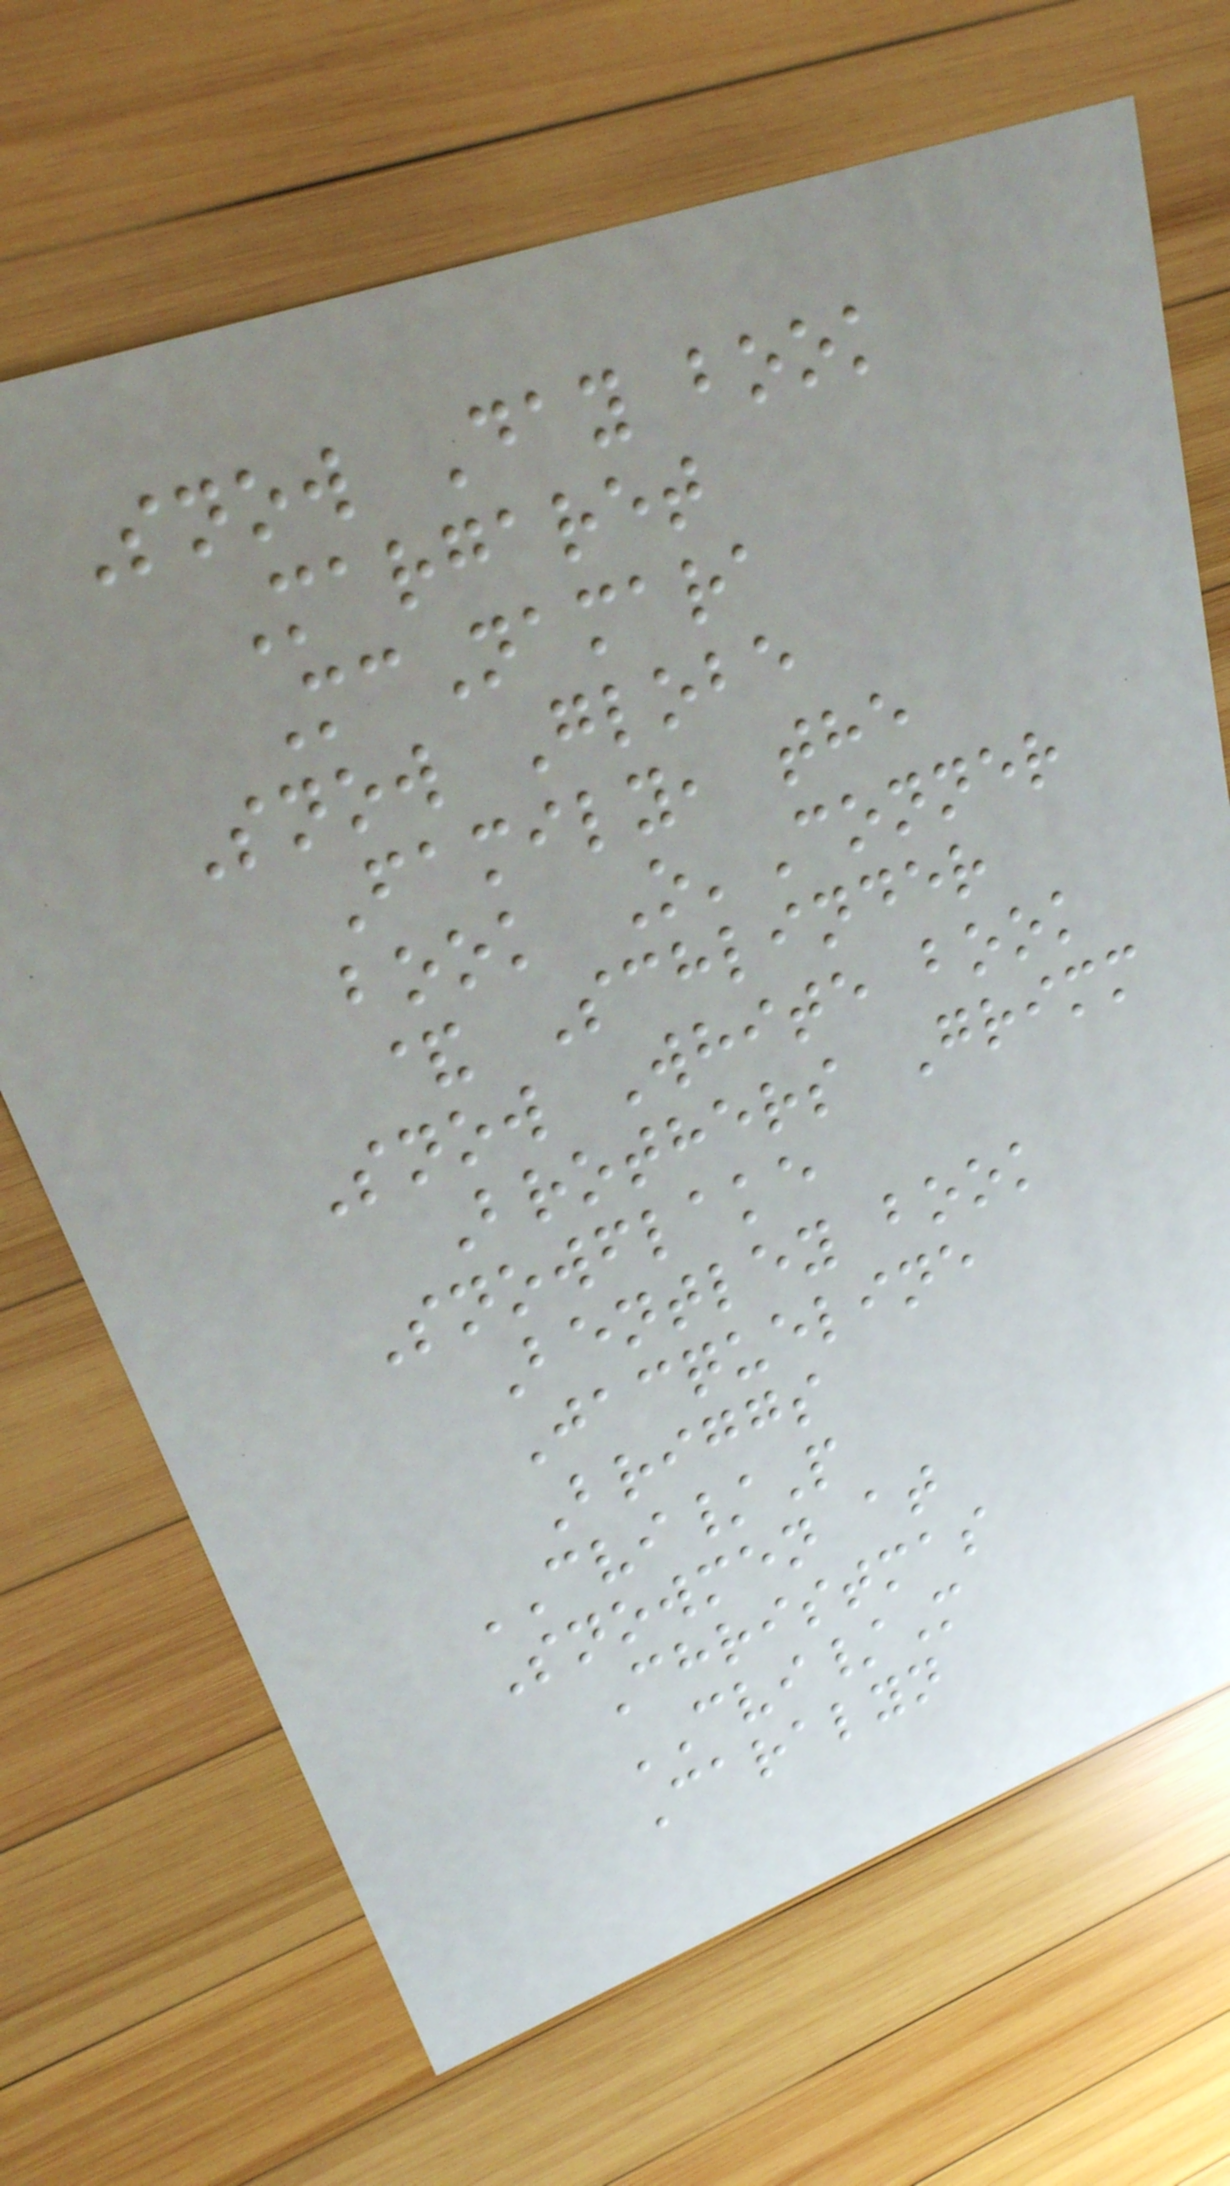Snow Day book
Margaret
McNamara
Snow Globe
Family, the
book O'Conner
& Schlinder
Snow White book
Brothers Grimm
Snowflake
Bentley book
Jacqueline
Briggs
CVI/P
Snowmen at
Christmas
CVI/M
Caralyn
